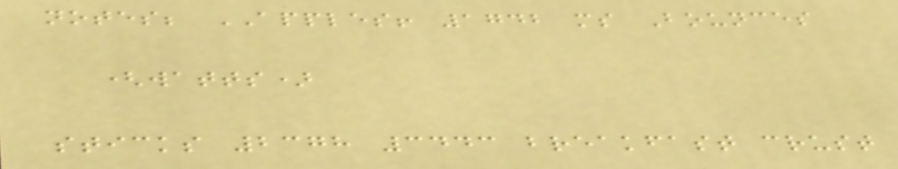notes; APPLES! 1742 ms Bounces
(watts)
sticks 2378 3443 breakfast crust
